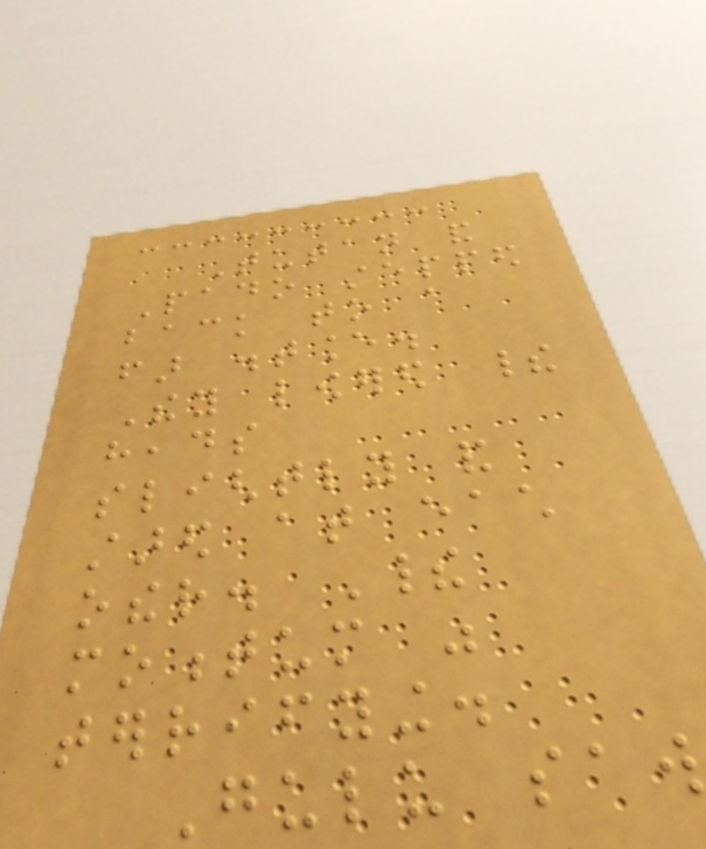Tutan and
Pado stepped
back to a
far distance.
They lowered their
heads
slightly and
stared at each
other. Their
momentum was
terrifying.
Gulu saw
